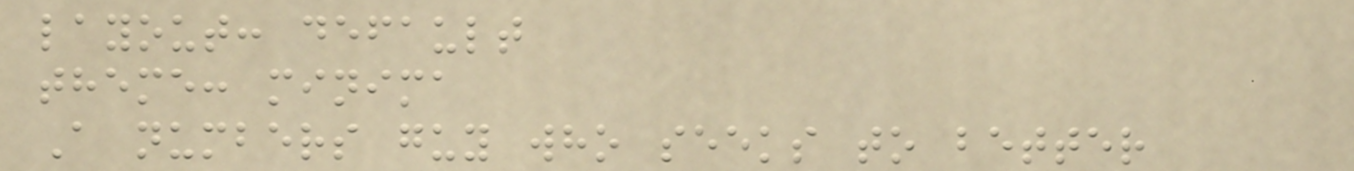layout: default
theme: minima
A numbers guy who seeks to better
